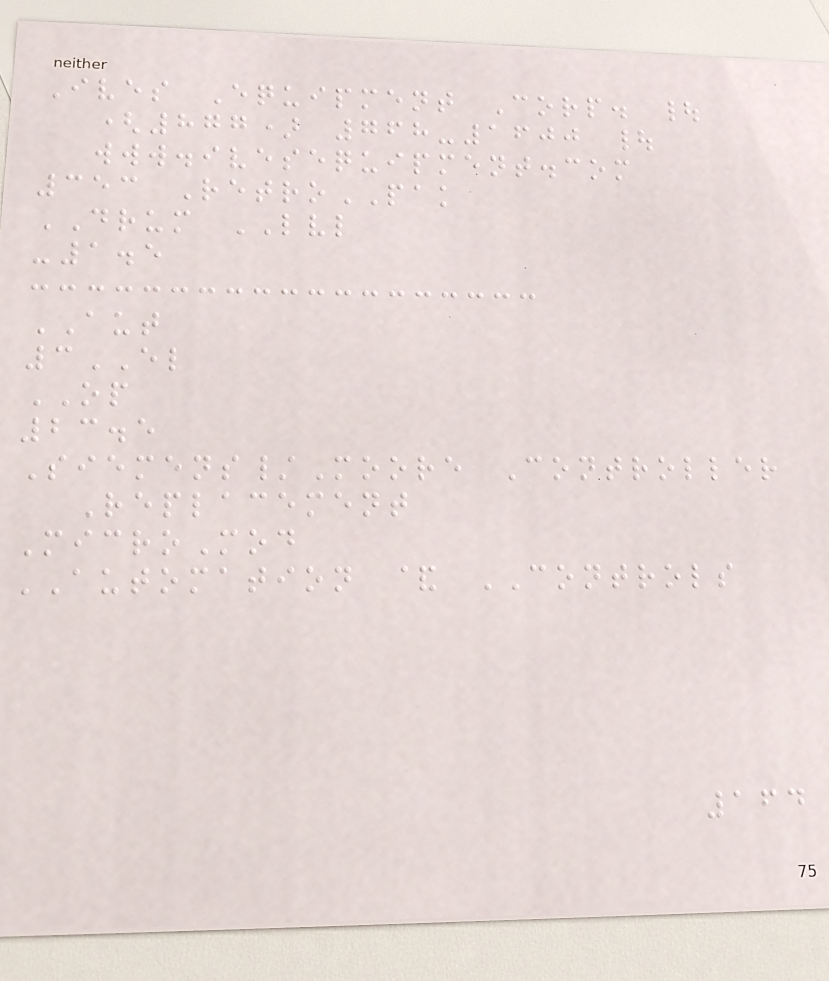Ives Equipment Corp. |
(877) 768-1600 |
www.ivesequipment.com
353 RetroPAK
DRUM LVL
-1.5
AUT
3EL
OP
23.5
Siemens/Moore Controller
Replacement
MicroMod
AUTOMATION & CONTROLS
164
